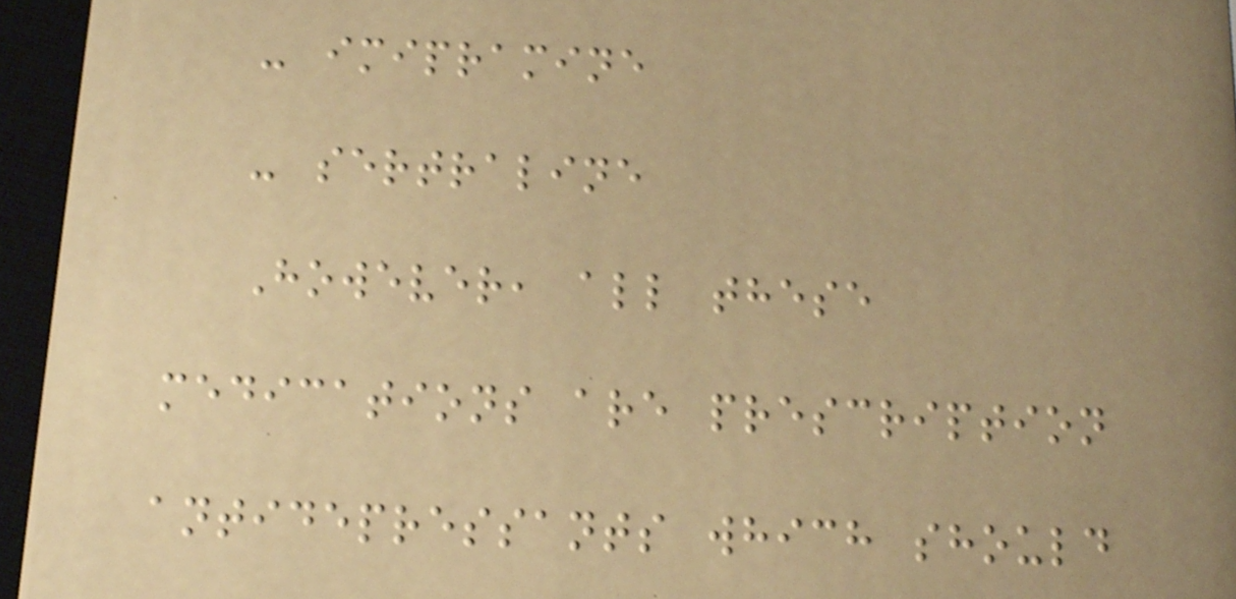- imipramine
- sertraline
However, all these
medications are prescription
antidepressants which should
